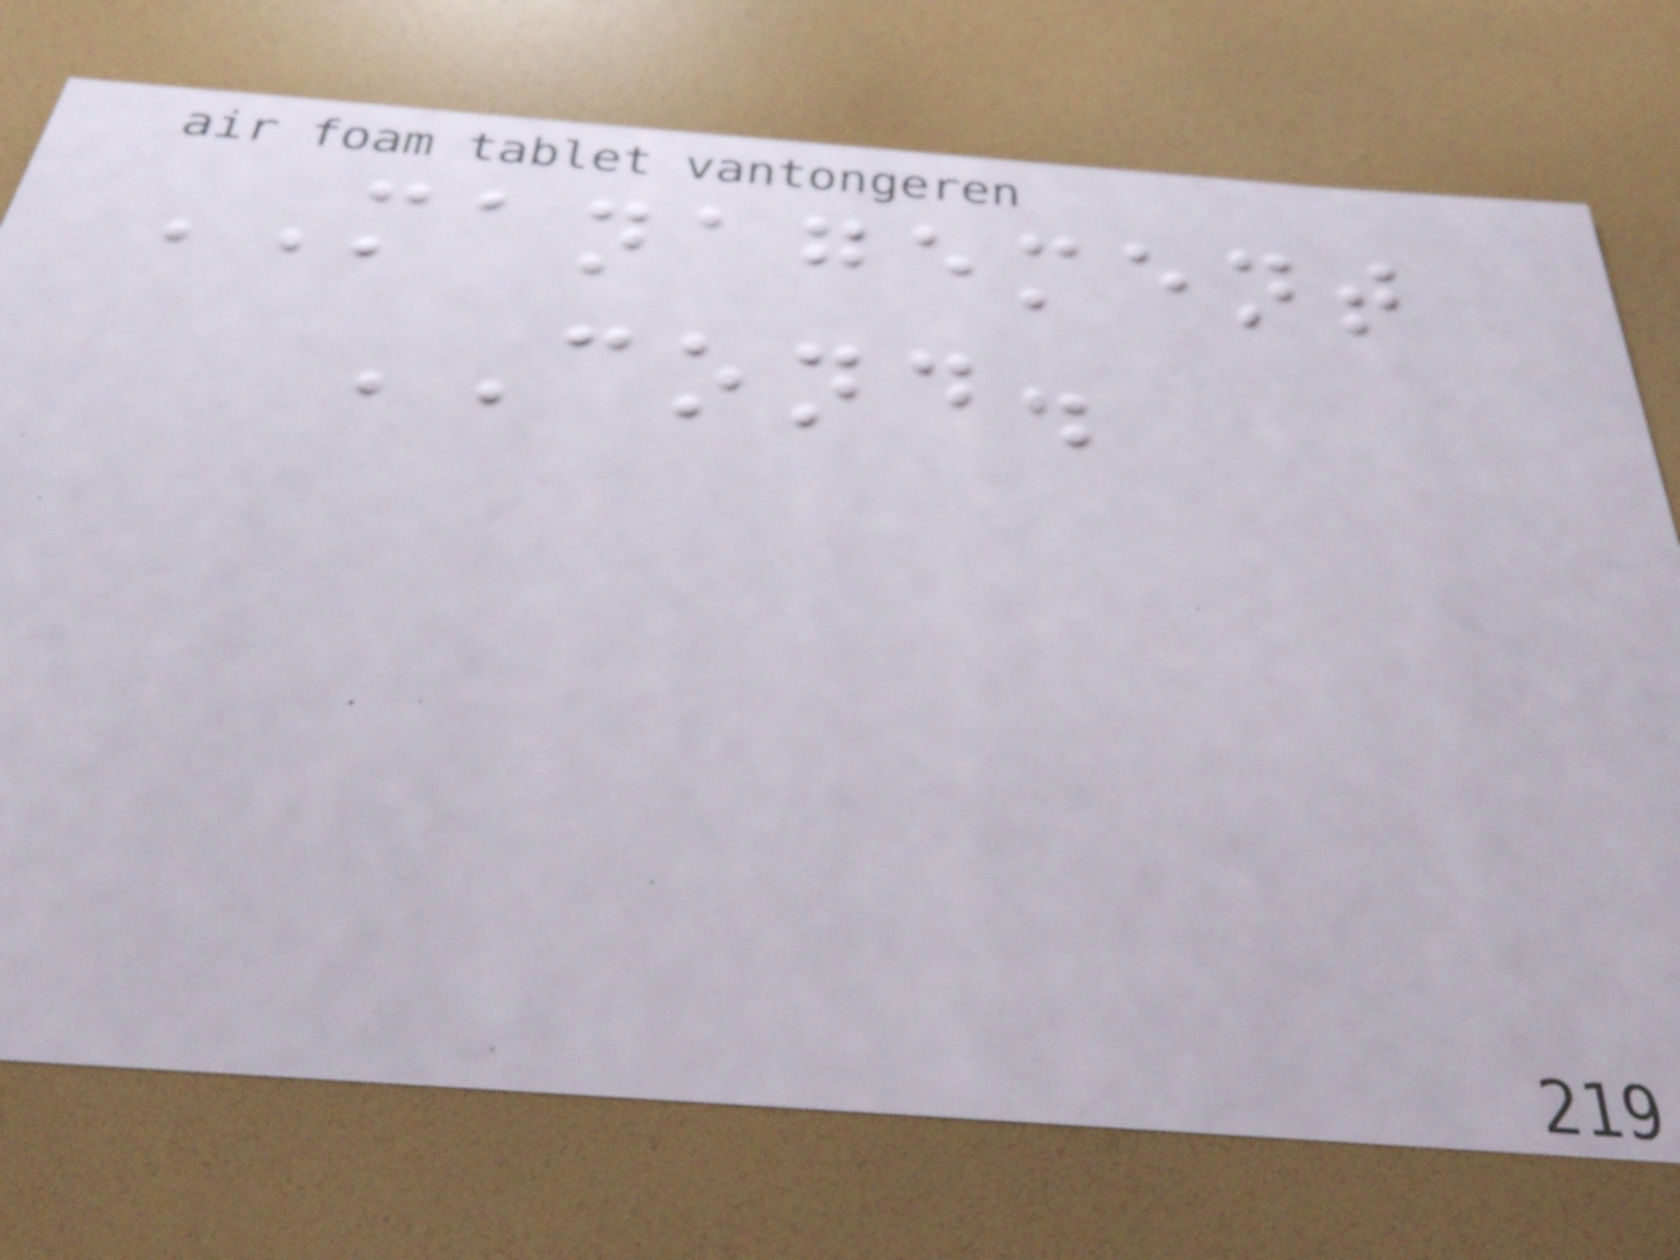MANAGEMENT
COND.
